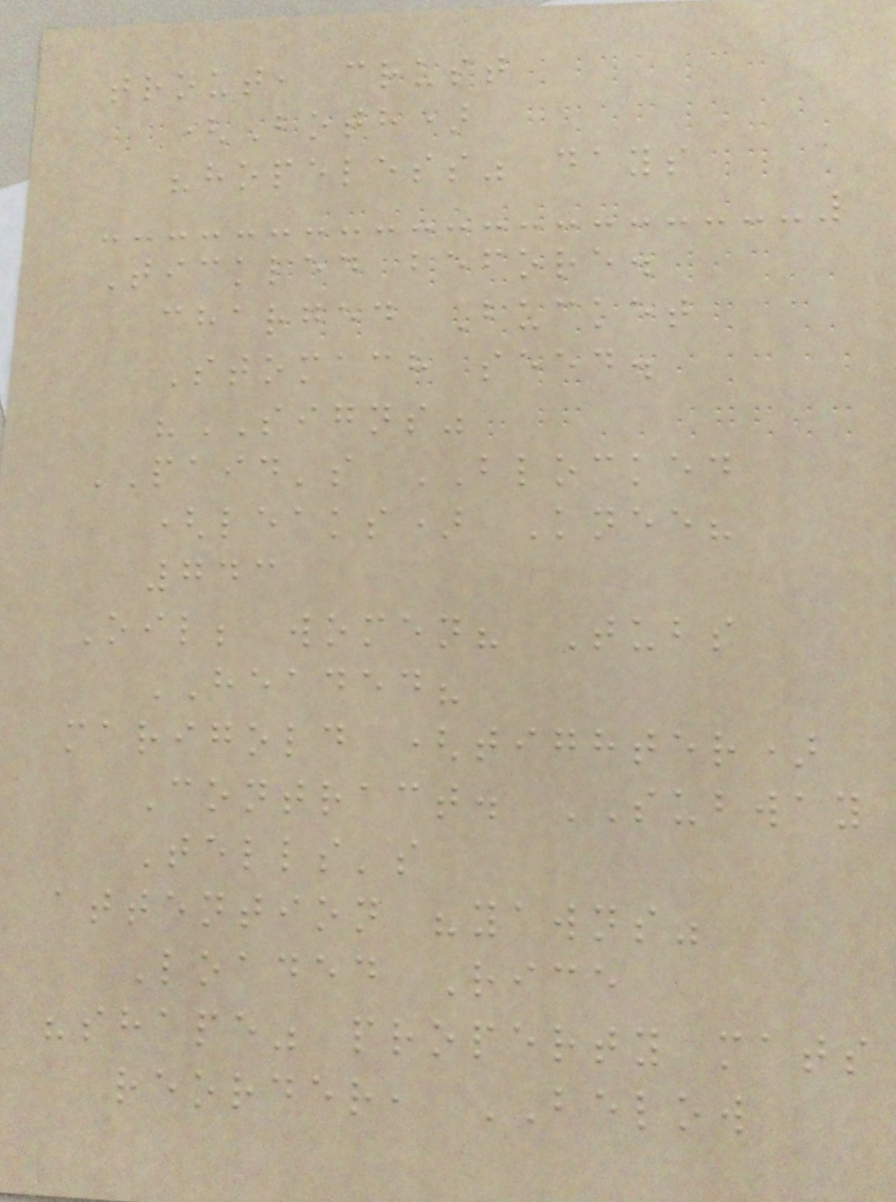trout, crust
(Both)
"hopeless" days
Tickled before.
charged Bucket
Stomach seed.
"SIGNS"
PAID's BLOCKED
(leaks) Knee?
743
Oil; women? Tubs
HEADED?
marigold (tighter)
Contract. SUBWAY
Tells's
attention "yawns"
Loaded Rice
"shape" property mats
reorder, BELOW
